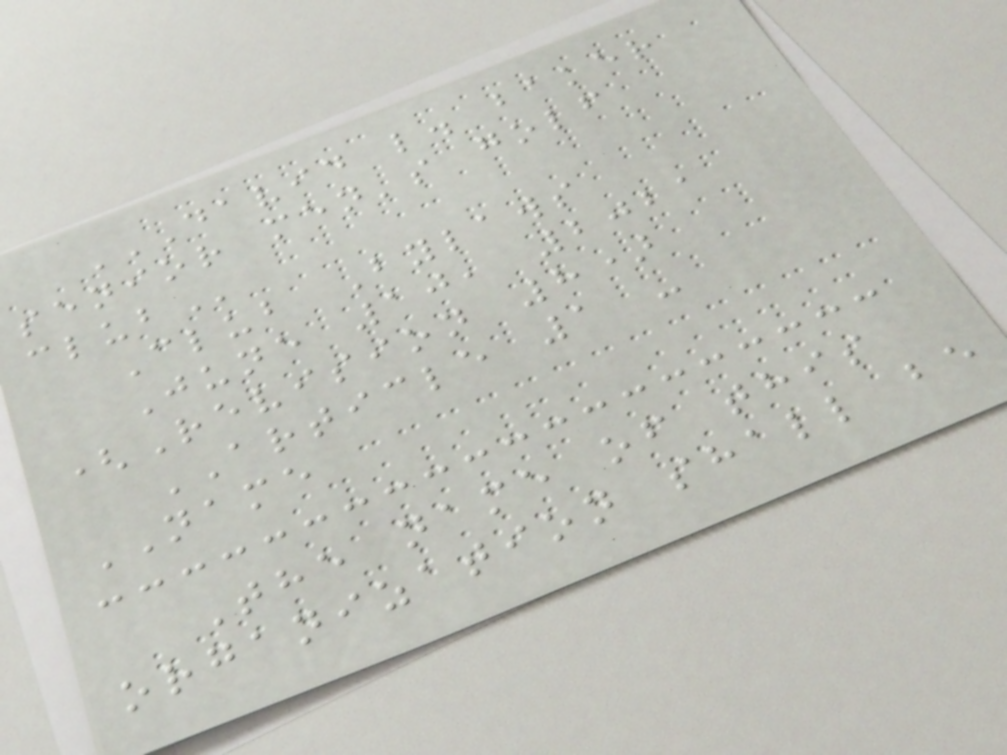DAVID L. BAKER
SENIOR MEN'S GOLF
CLUB
Club Bylaws
June 10, 2021
(Revision 8)
ARTICLE 1 -
NAME
The name of this
organization shall be
